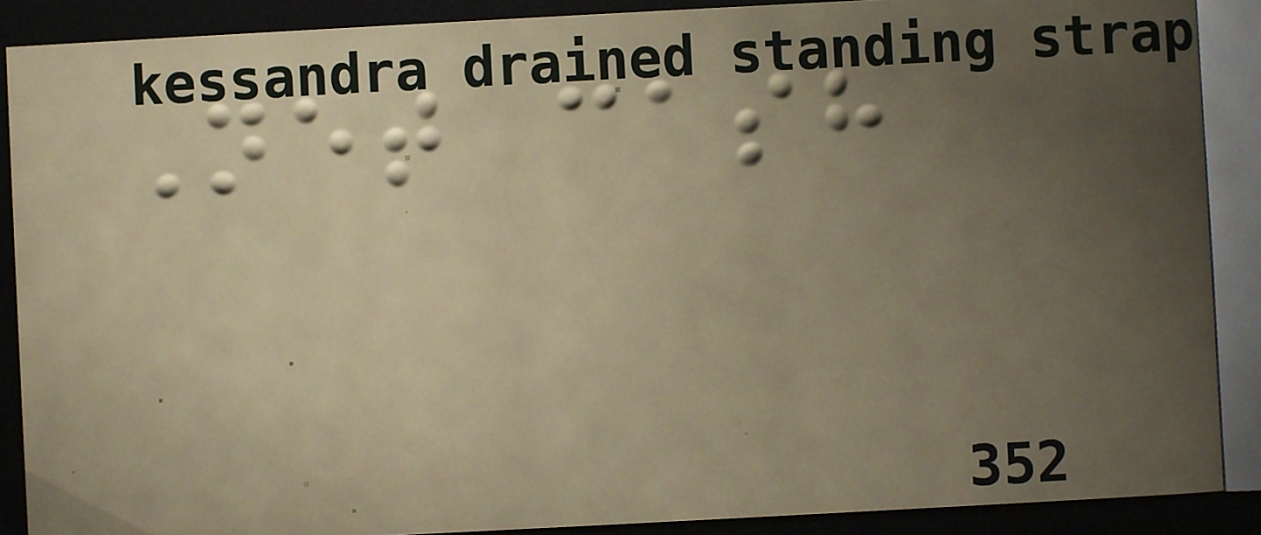Net cash
